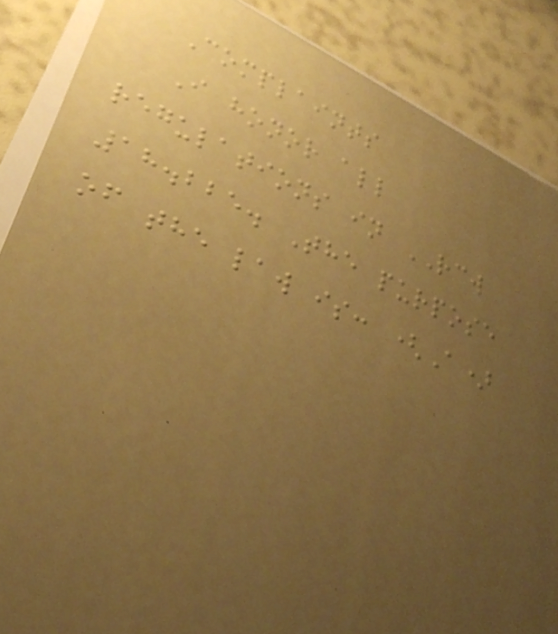Complaints
I honor all
regulations in RCW
18.225. The purpose
of the law is: (A)
